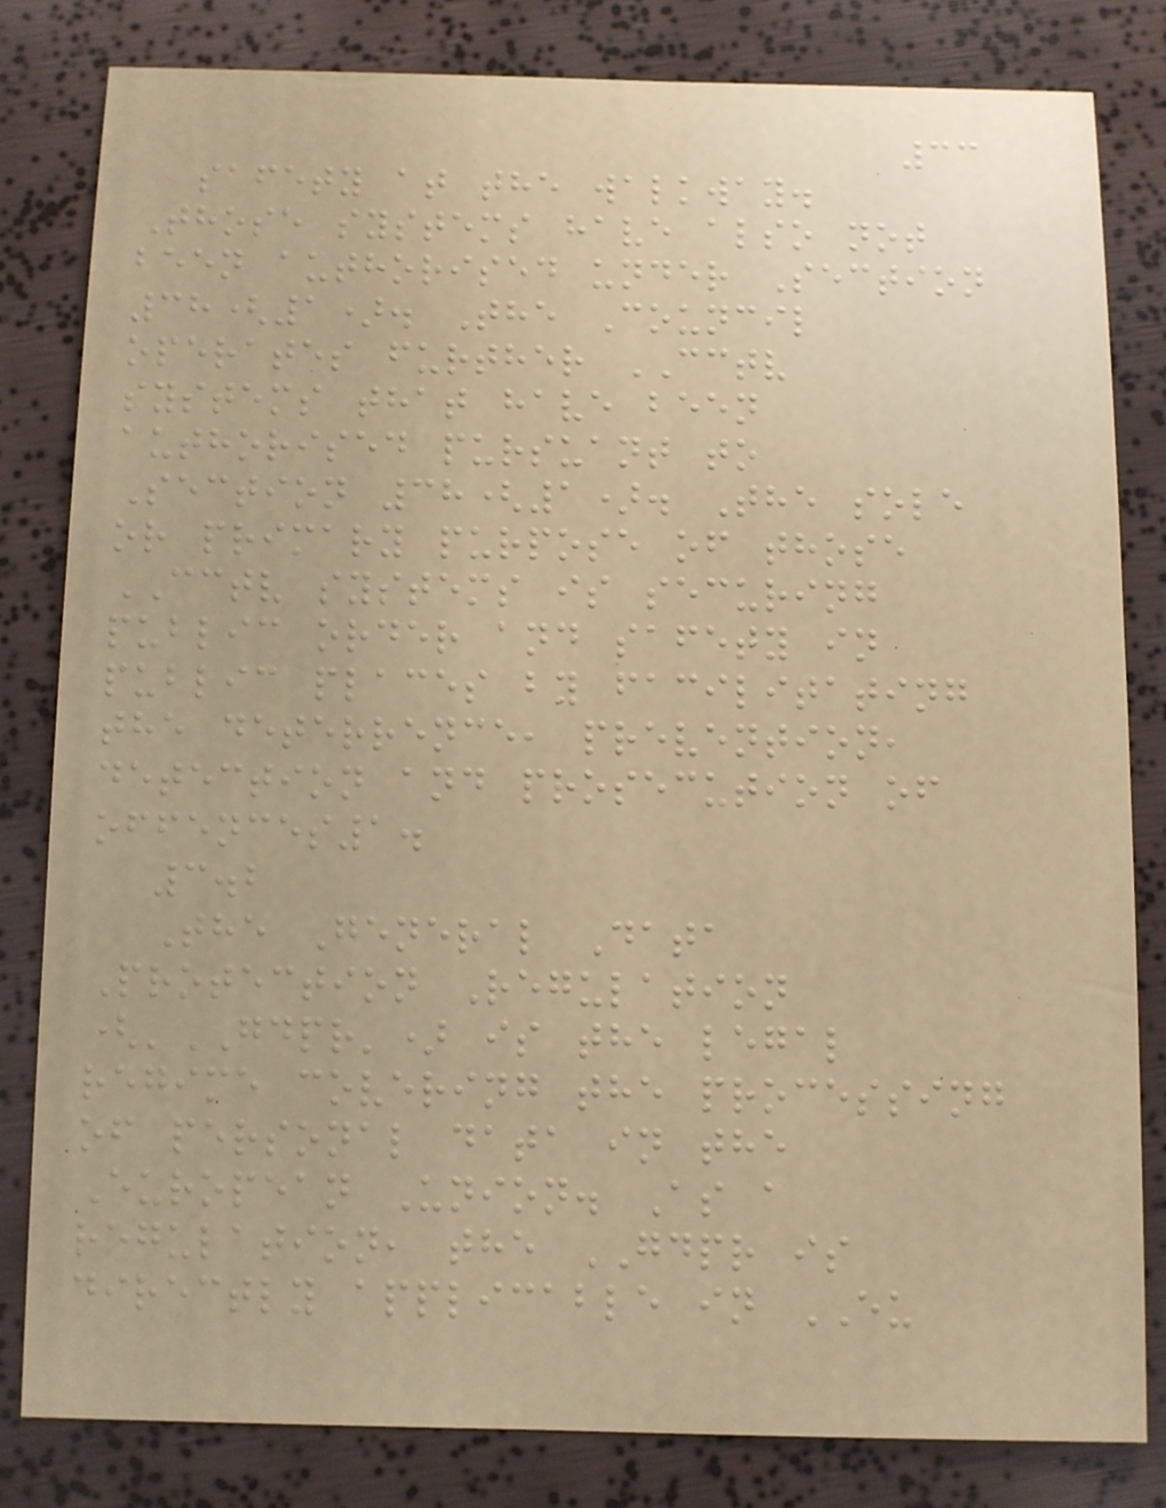33
safety at the walkway.
Those systems have also not
been authorised under Section
38(1). The Council
operates further CCTV
systems that have been
authorised pursuant to
Section 38(1). The sole
or primary purpose of those
CCTV systems is securing
public order and safety in
public places by facilitating
the deterrence, prevention,
detection and prosecution of
offences1.
3.2
The General Data
Protection Regulation
('GDPR') is the legal
regime covering the processing
of personal data in the
European Union. As a
regulation, the GDPR is
directly applicable in EU
